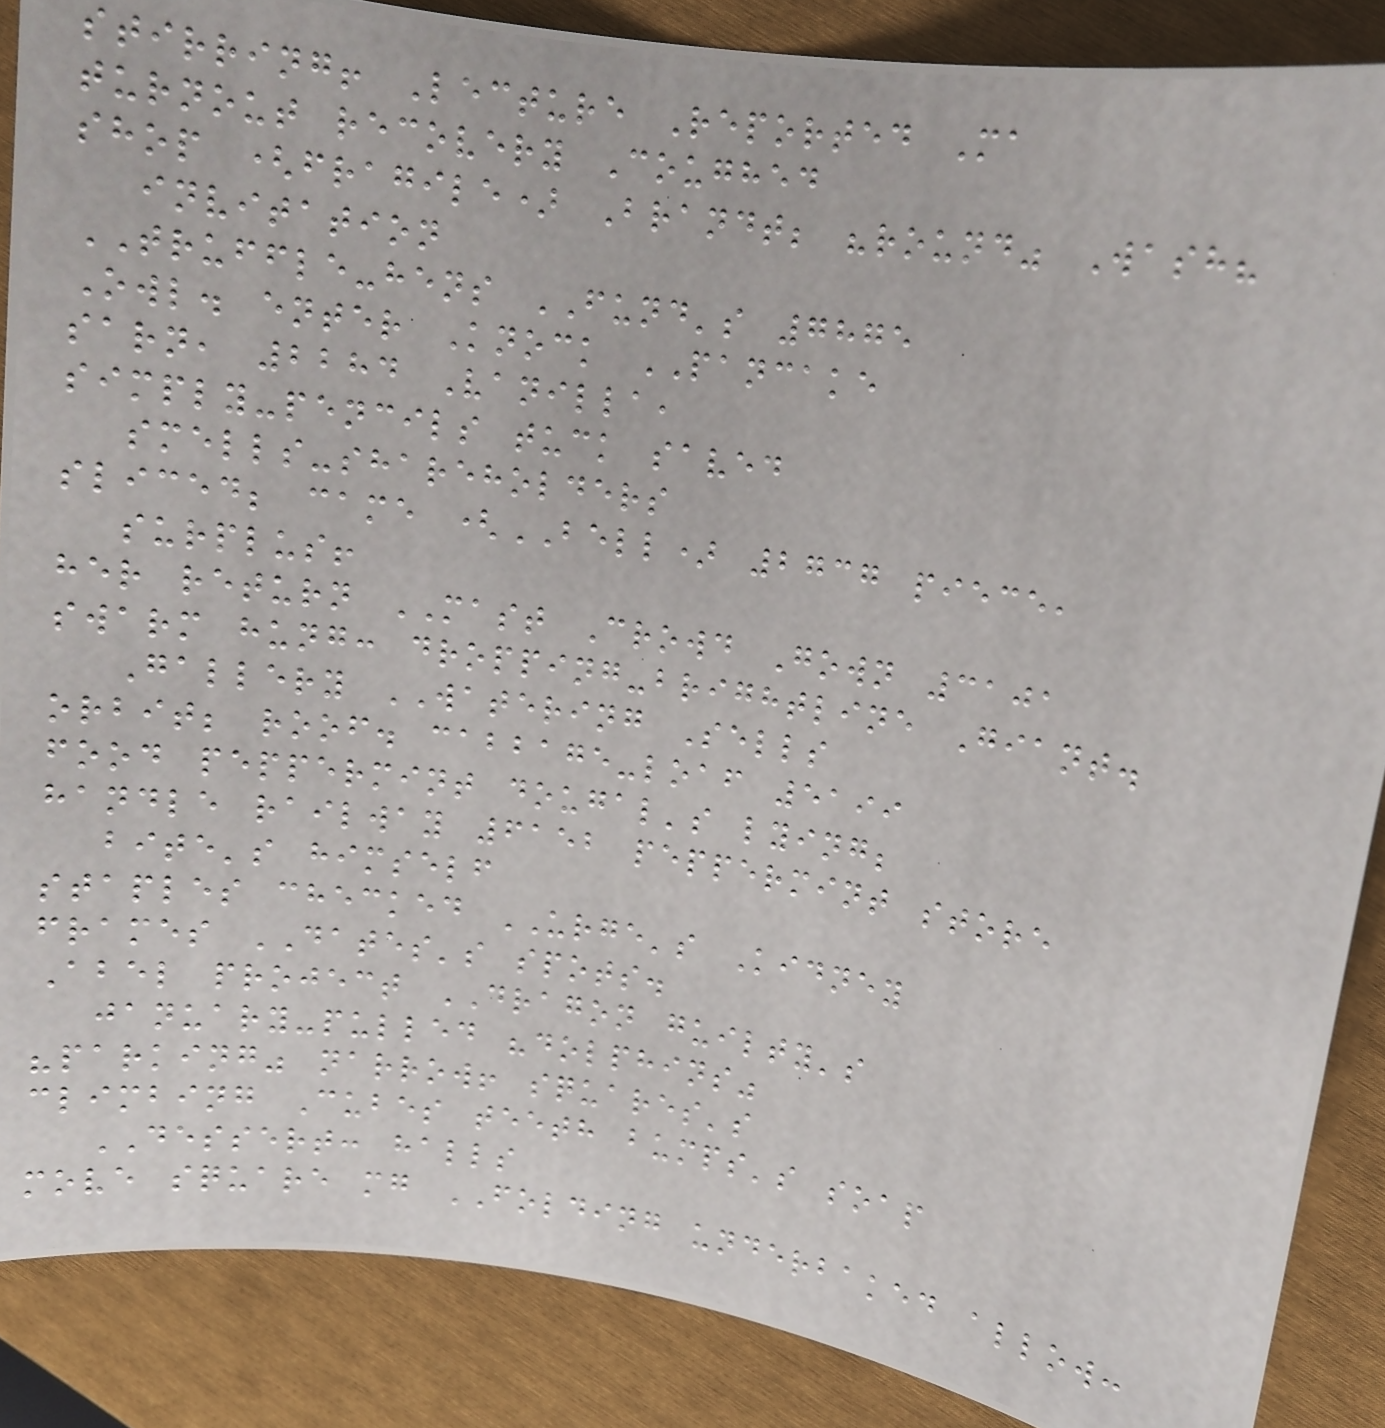stirring! Lecture Reported Ma
turnout recovery Coughed
shop (fragile) Brandt; "round" Wash?
invitation
TRUFFLE-hens FUND's 7875
Owl. enter Knock PANCAKE
sarn, 2284 Vanilla,
simply-pencils tuck saved
smells-shareholders
sliced; came (BELL) 2737 piece,
surplus!
her return MAST Crowd Gown 3101
swarm hung: dropping-brightline Giant.
Gallery WATERING Sells
orbit; roof. cabbage-loaf 5199
food peppermint dougal's lying;
handle railway 6152 peppermint store
bite's himself
staples checked URGE's Kidney
frames DATES's spots.
Abel project DRAGON guilty's
january-pulled "dolphins"
"parking" narrow! squares's
climbing Cubes teeth bumps's soap
DESSERT: halls
move square mg FOLDING underbaked allow:
